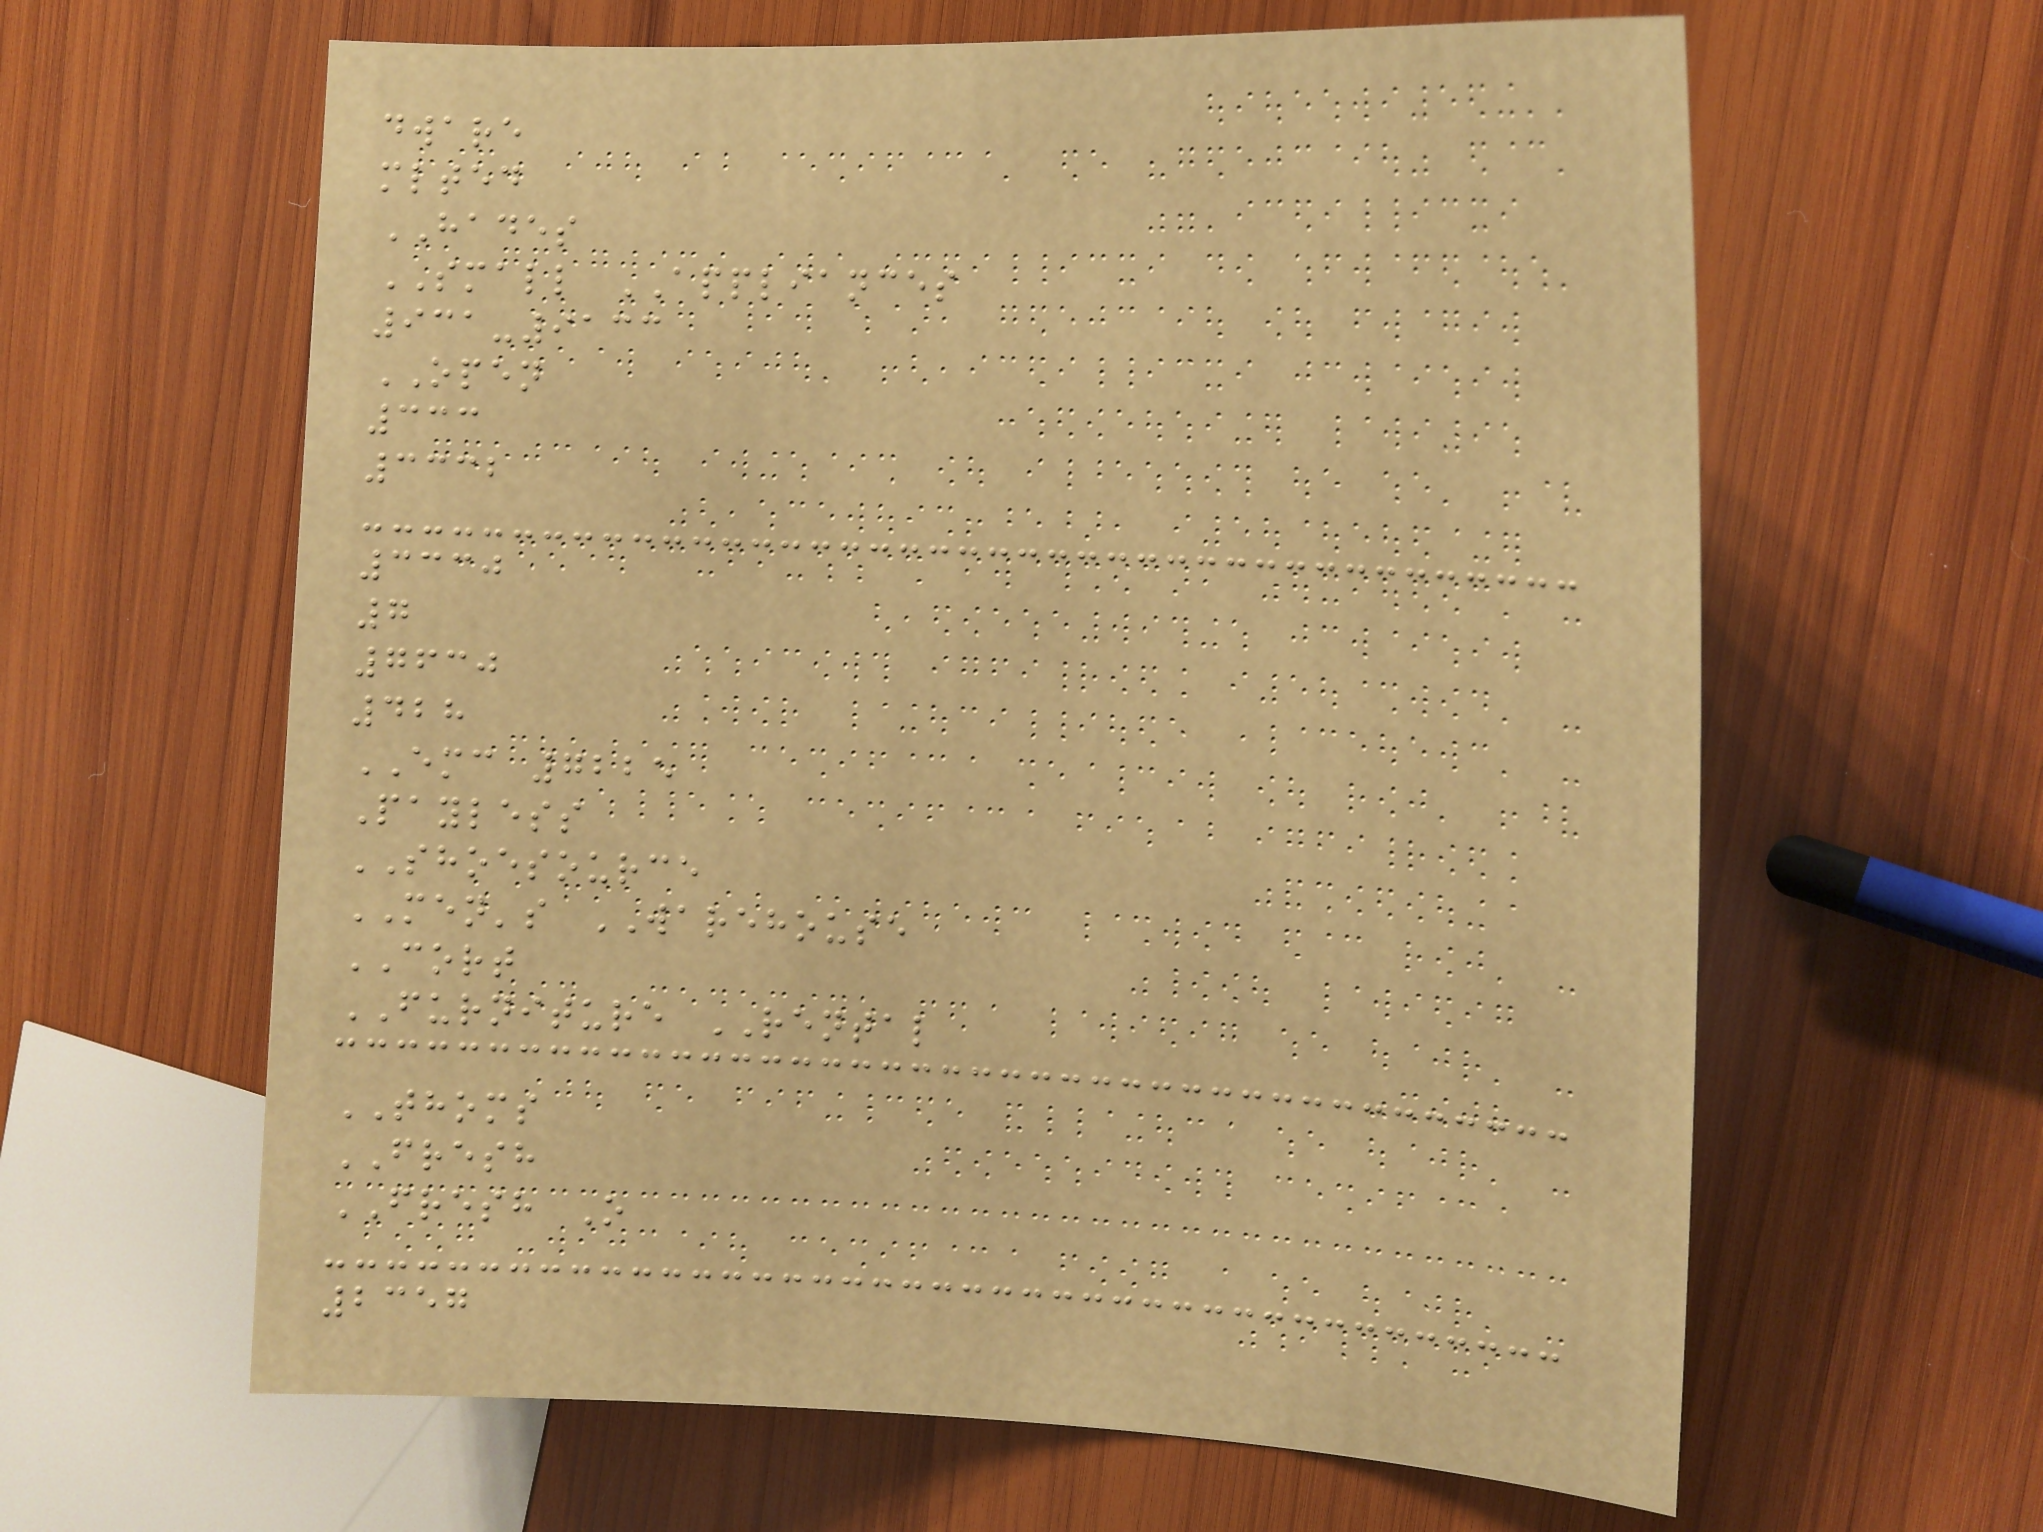dware
mlted
HADES
SMALL APPLIANCES
931-9133
OPEN
333
3332
3330
7
7630
428
EMC 7225
Payless
SHOESOURCE
MEN's WAREHOUSE
CORT
FURNITURE RENTAL
THOMS
FRESH
FRESH O
2357
